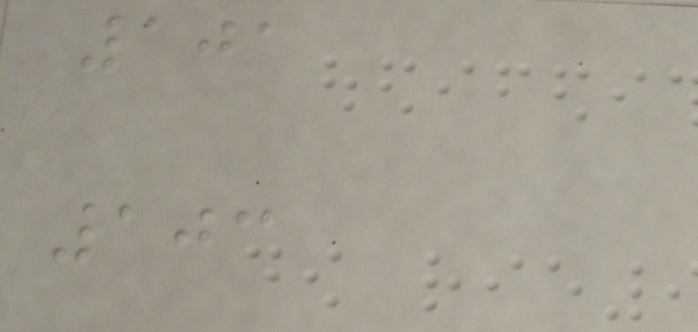101
103
